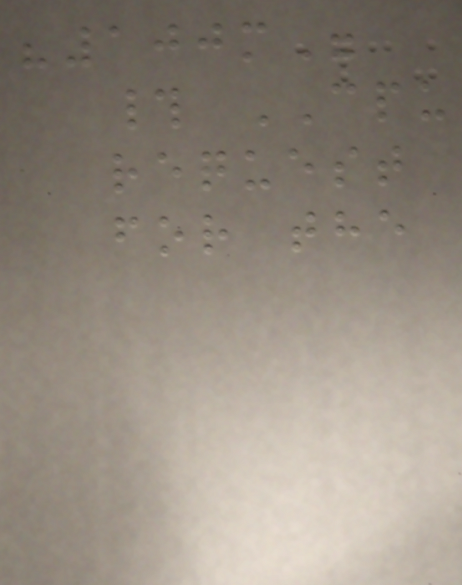"100m"
# CPU
request
for the
